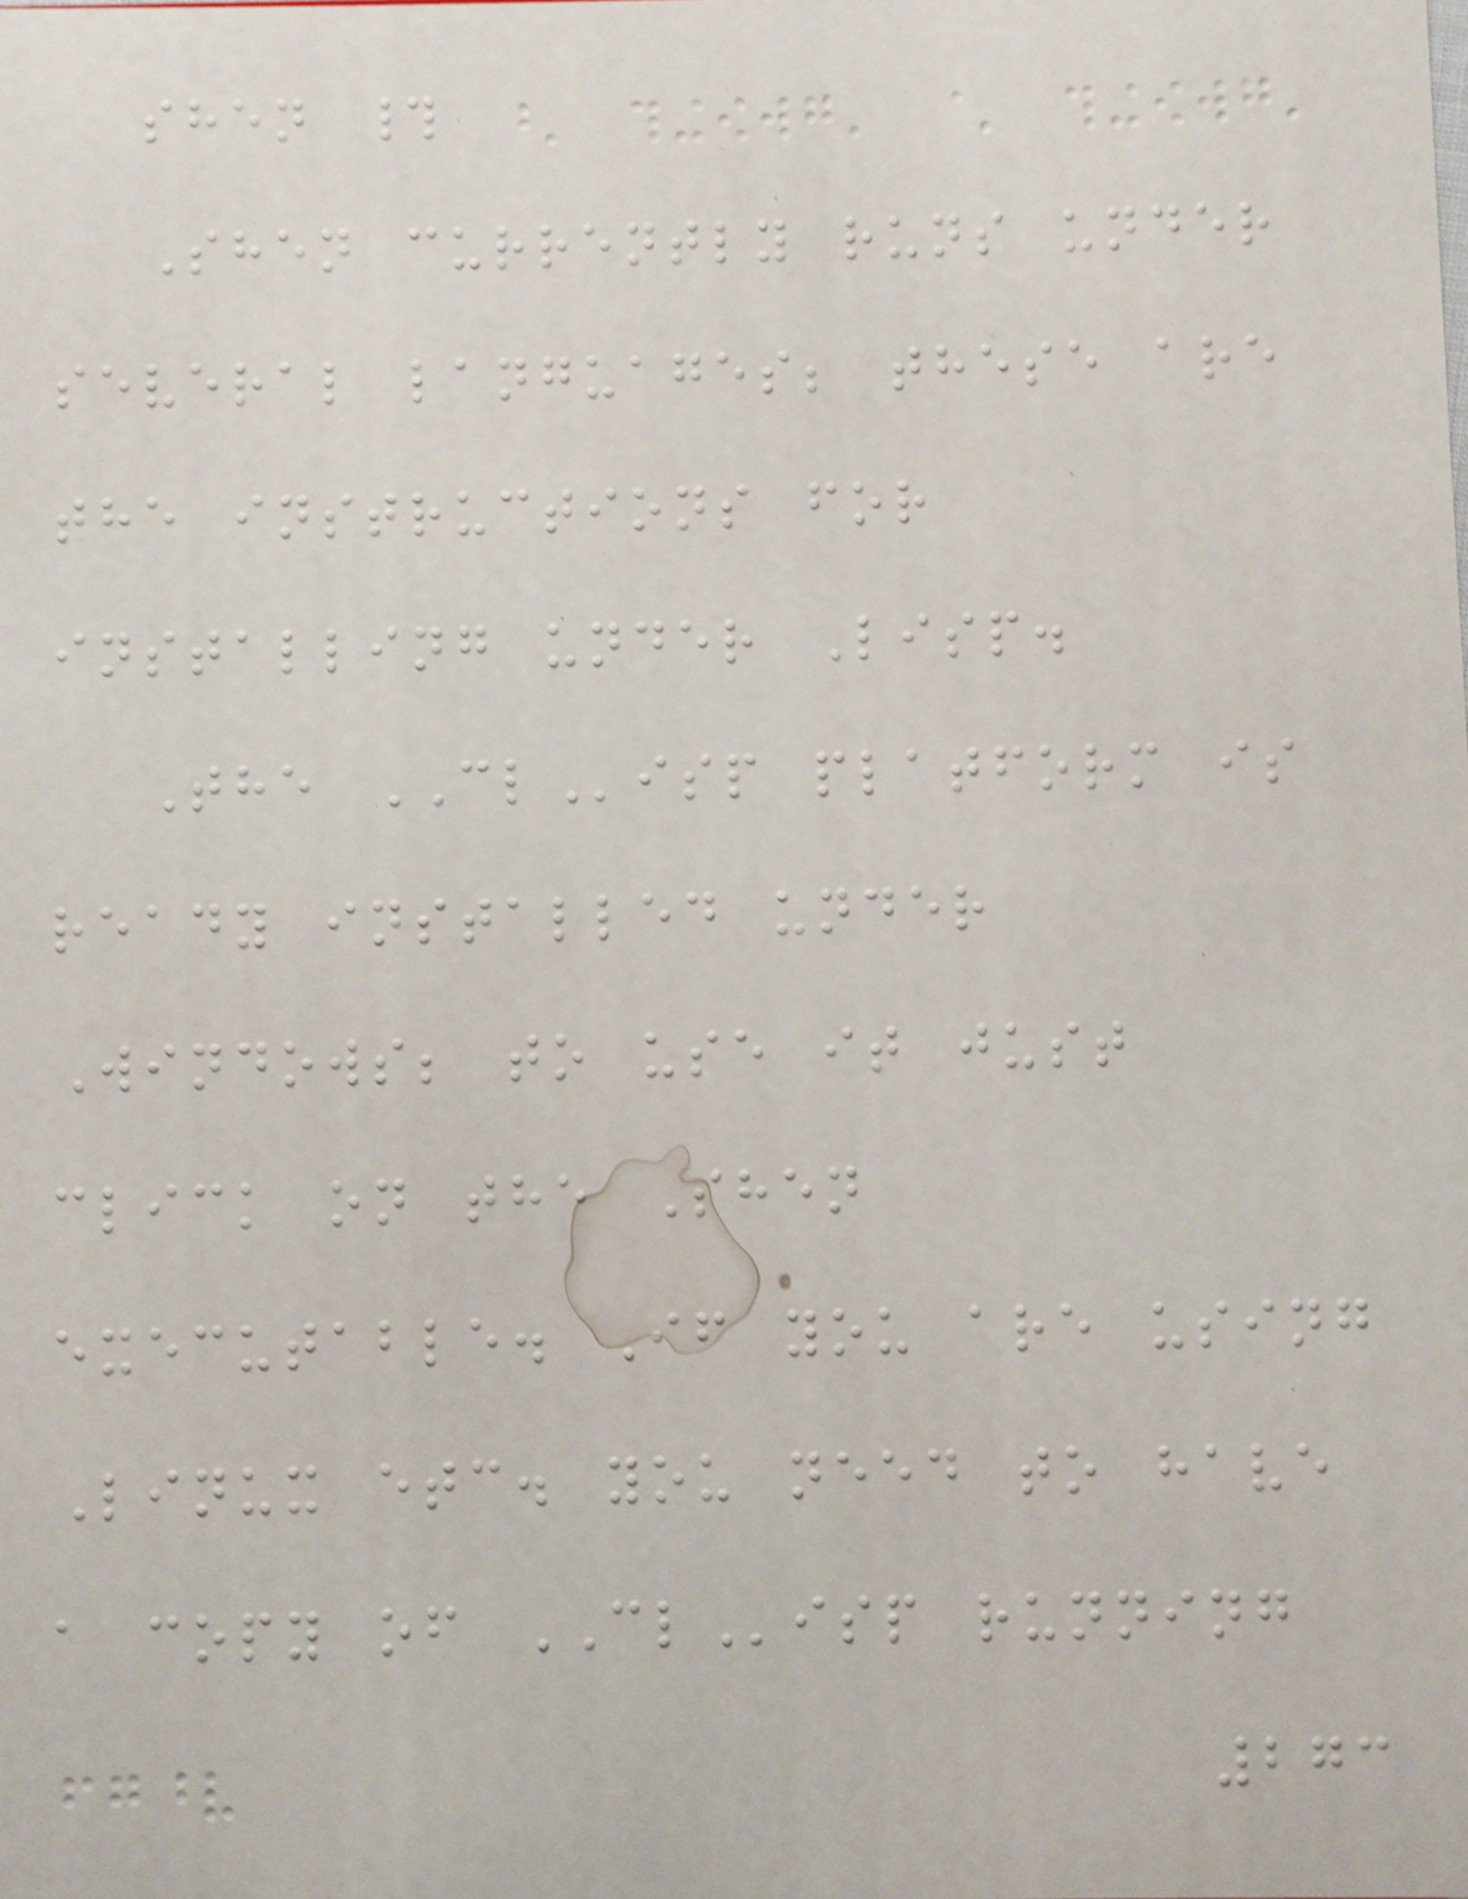shen #
Shen currently runs under
several languages; these are
the instructions for
installing under Lisp.
The CLisp platform is
ready installed under
Windows; to use it just
click on the Shen
executable. If you are using
Linux etc. you need to have
a copy of CLisp running
273
